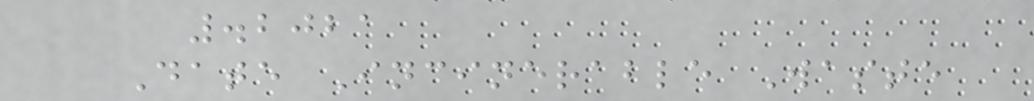.2021
Date Incinerable Waste
